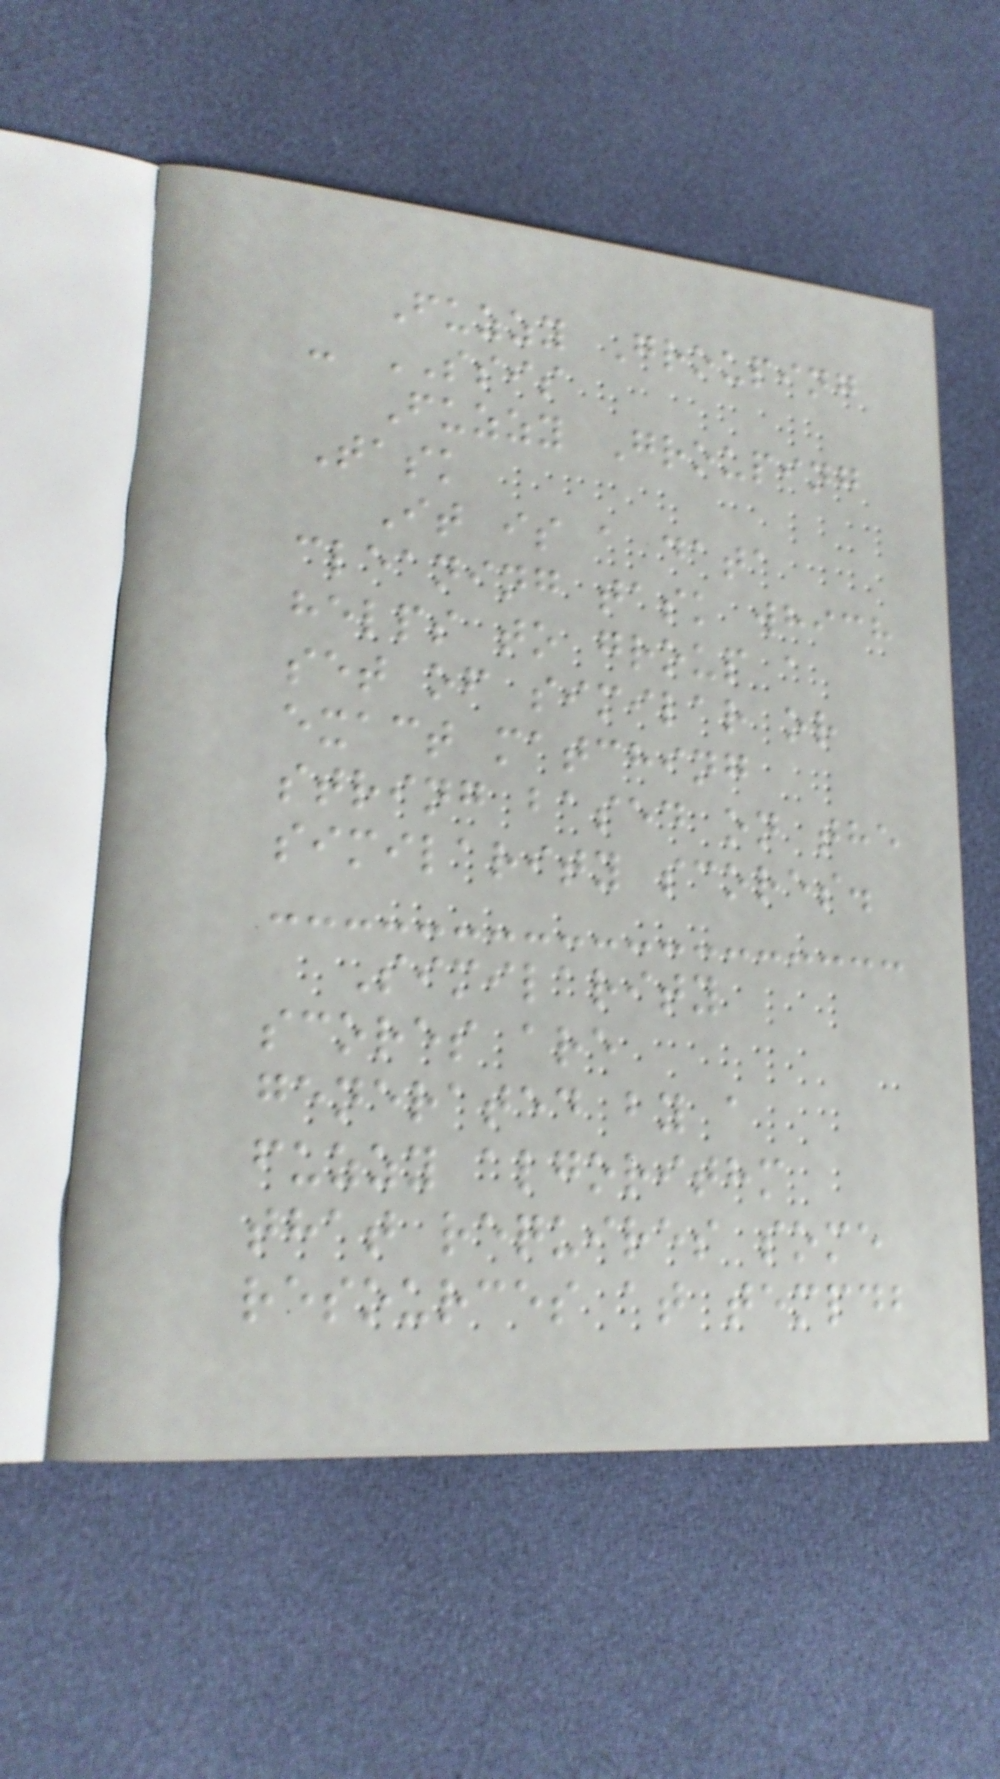Fuzzy Grouping
- SSIS
Fuzzy Grouping
Task
It is a data
cleaning task which
helps to group a
set of similar or
exact matching
string based on the
similarity scores.
Similarity
scores are
generated by a
fuzzy algorithm
that requires some
resources at tempdb
